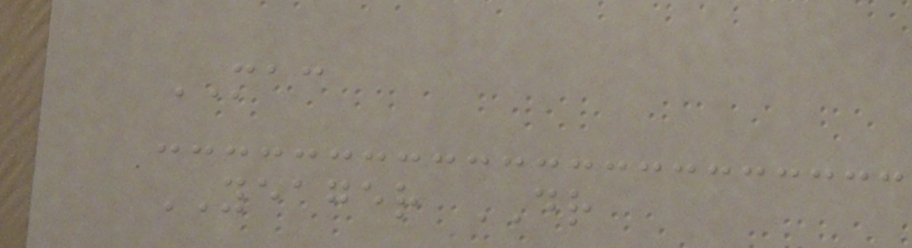MAC
YEAGER DR
